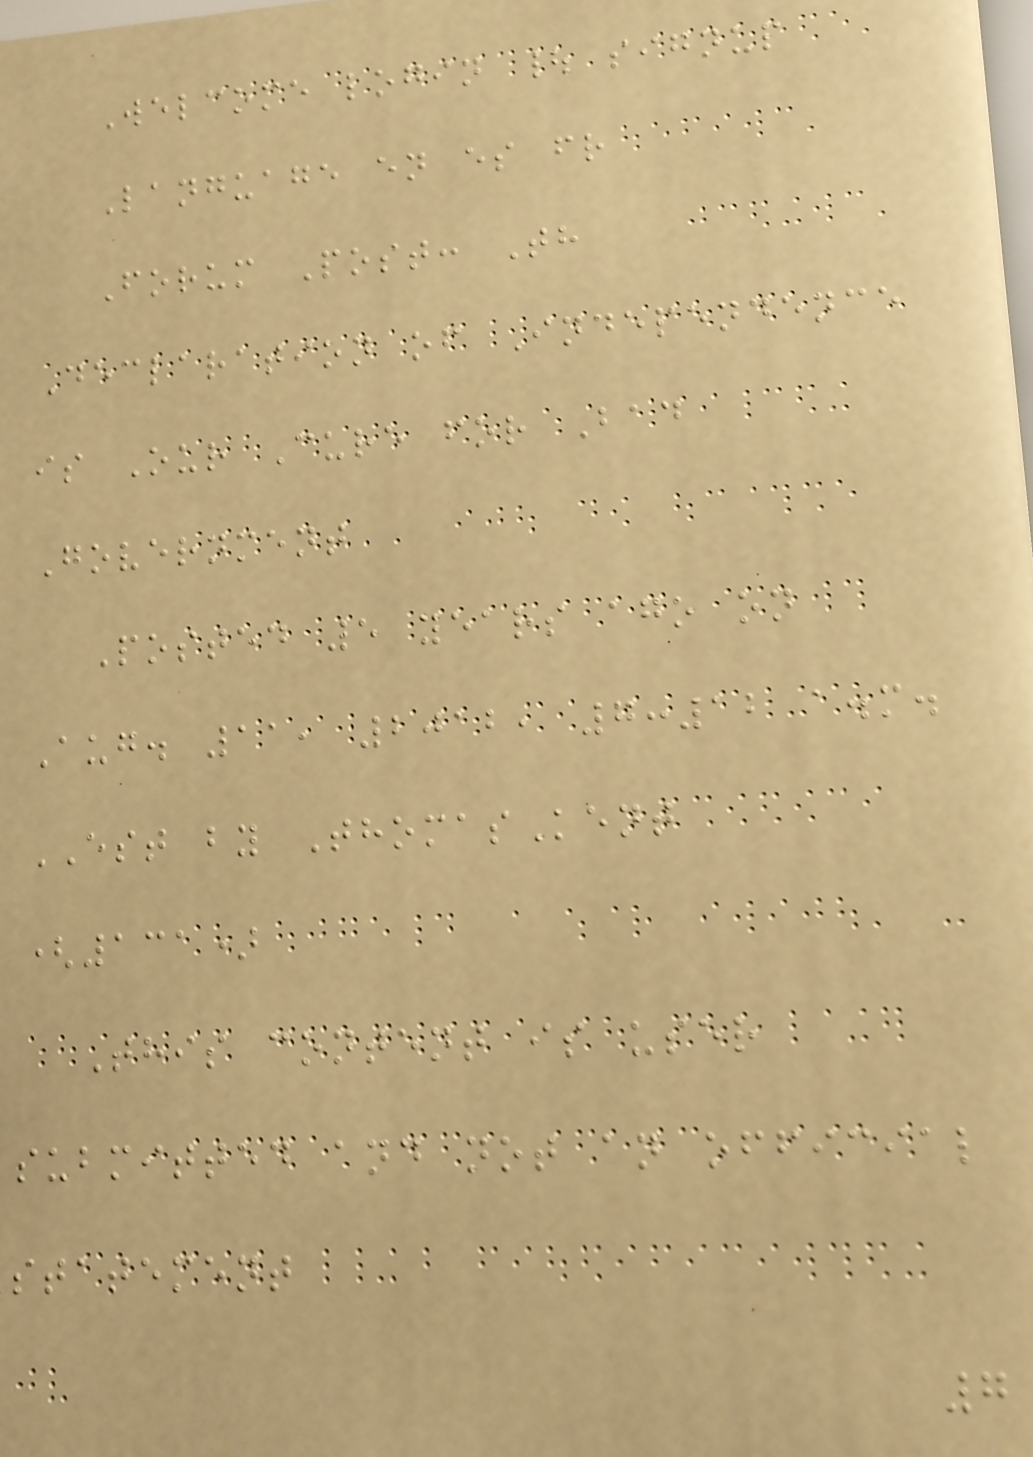Welcome login | signup
Language en es fr
Forum Post: Th
Declaration of Independence
is Our Cure for Bad
Government
Posted 5 years ago on
Aug. 11, 2012, 7:12 a.m.
EST by ThomasKent
(131)
This content is user
submitted and not an official
statement
7
